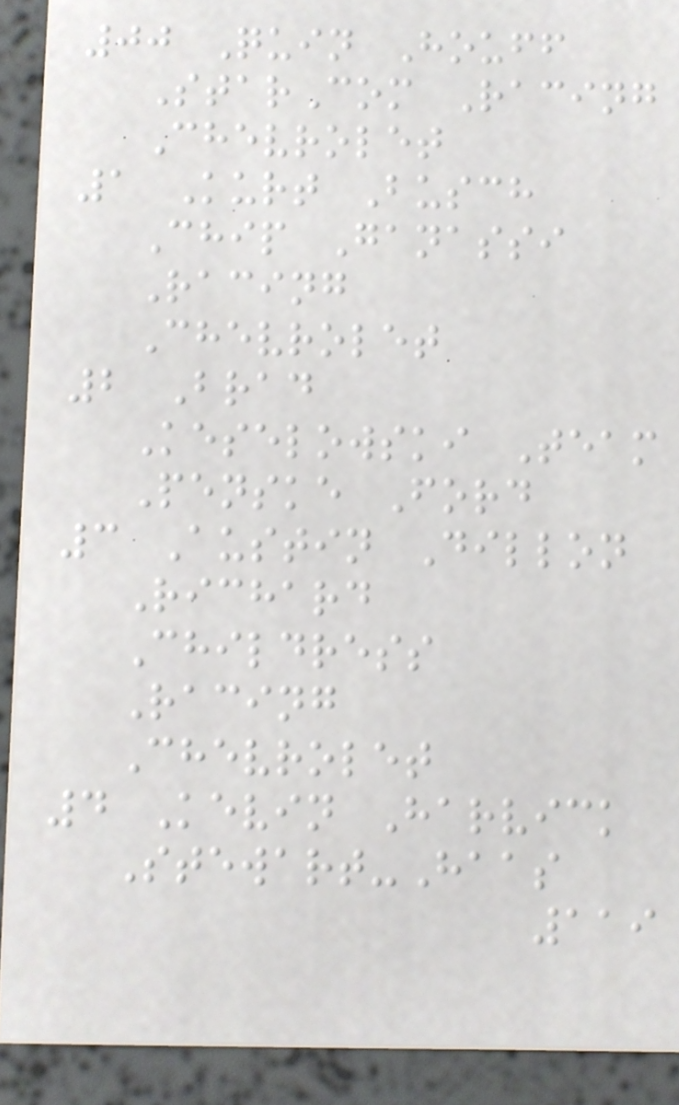00 Quin Houff
StarCom Racing
Chevrolet
1 Kurt Busch
Chip Ganassi
Racing
Chevrolet
2 Brad
Keselowski Team
Penske Ford
3 Austin Dillon
Richard
Childress
Racing
Chevrolet
4 Kevin Harvick
Stewart-Haas
119
